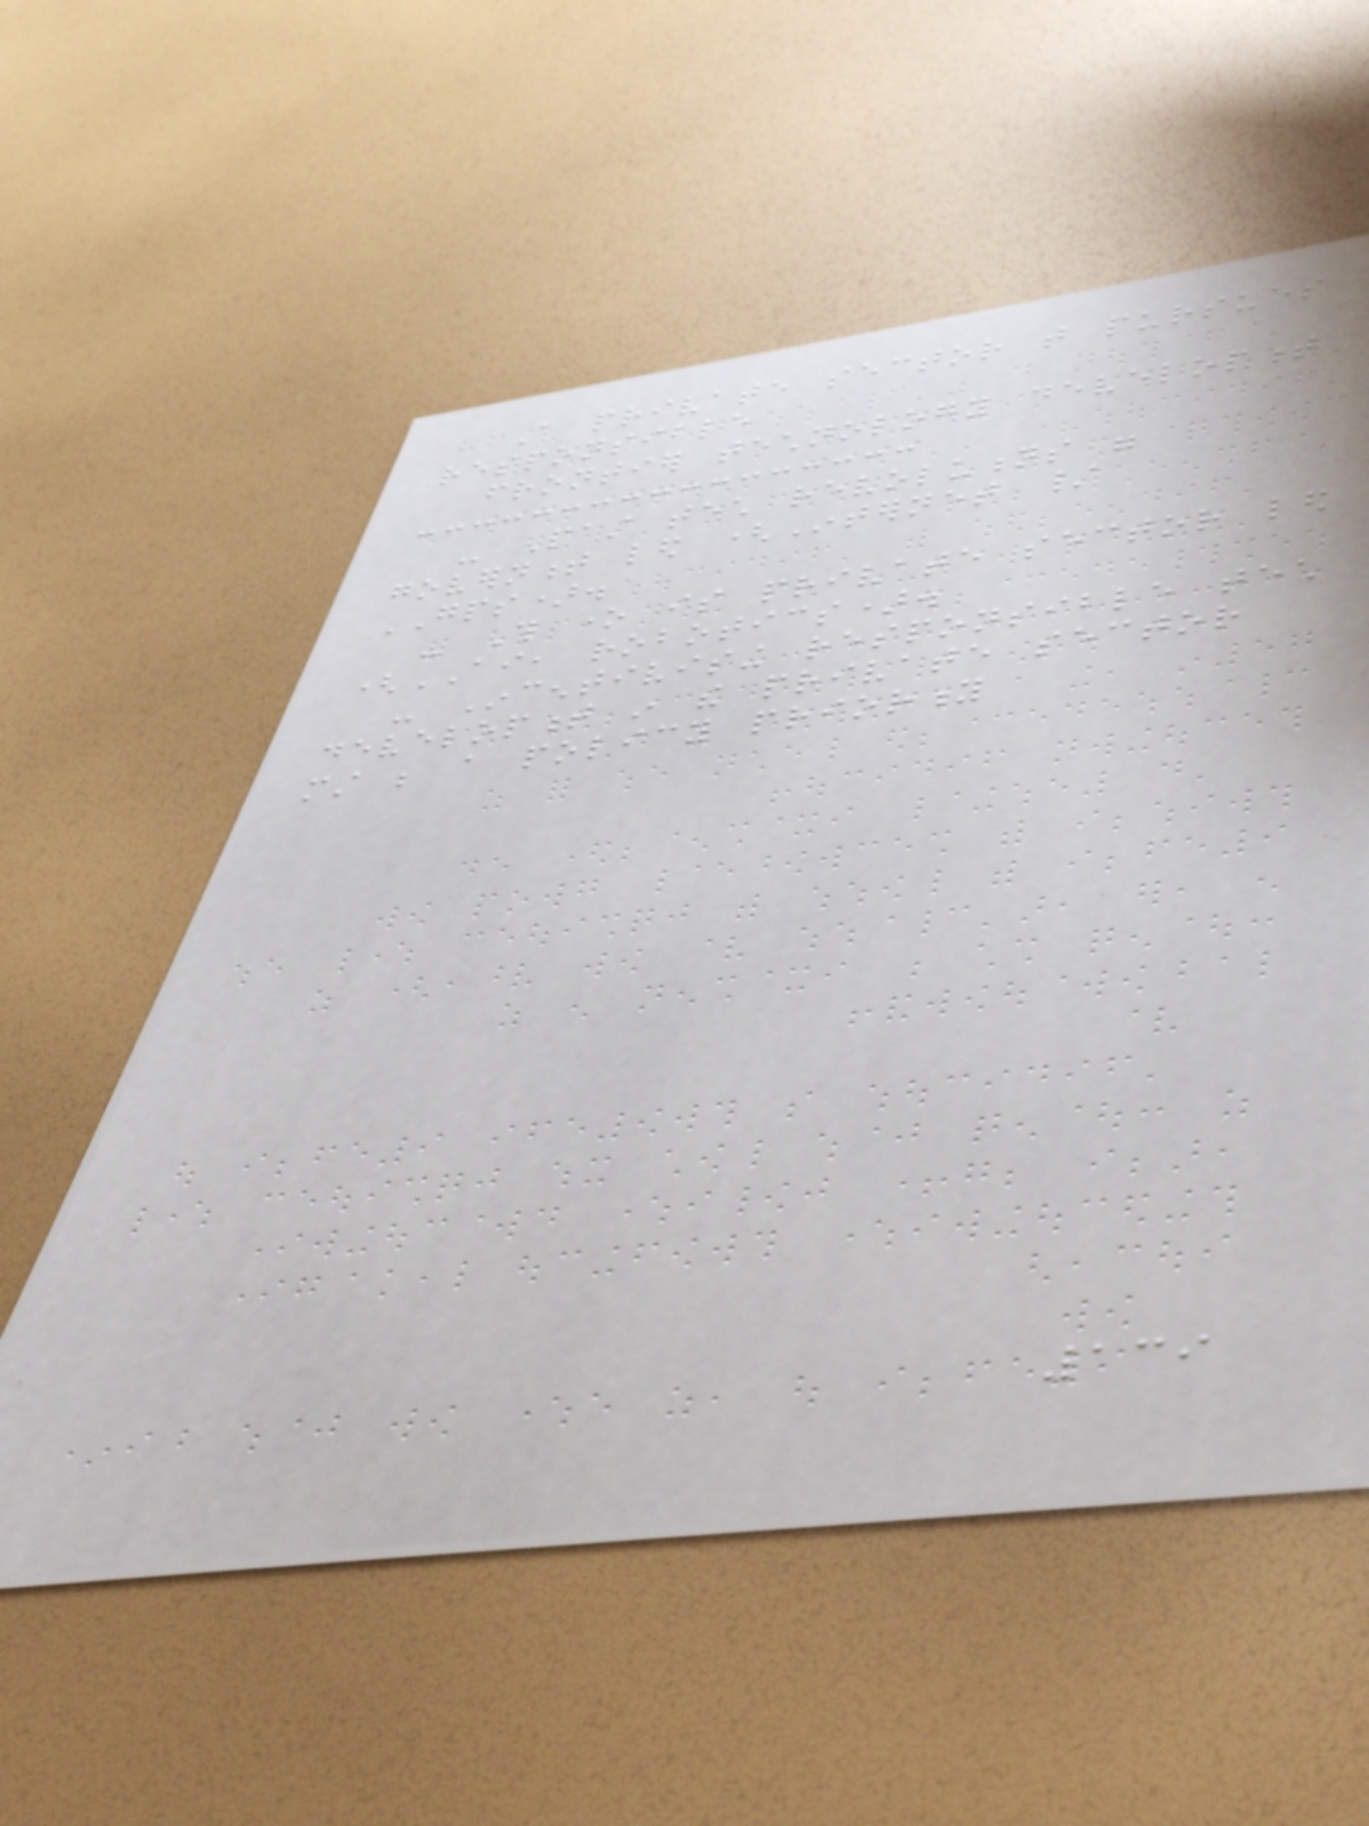A private sector that pursues
responsible
frontier technology development
- Past tech revolutions were
government led (Internet /
GPS).
- This one is private sector led
(AI, robotics).
- Incentivising responsible tech
development in the private sector
must be a policy priority
139
